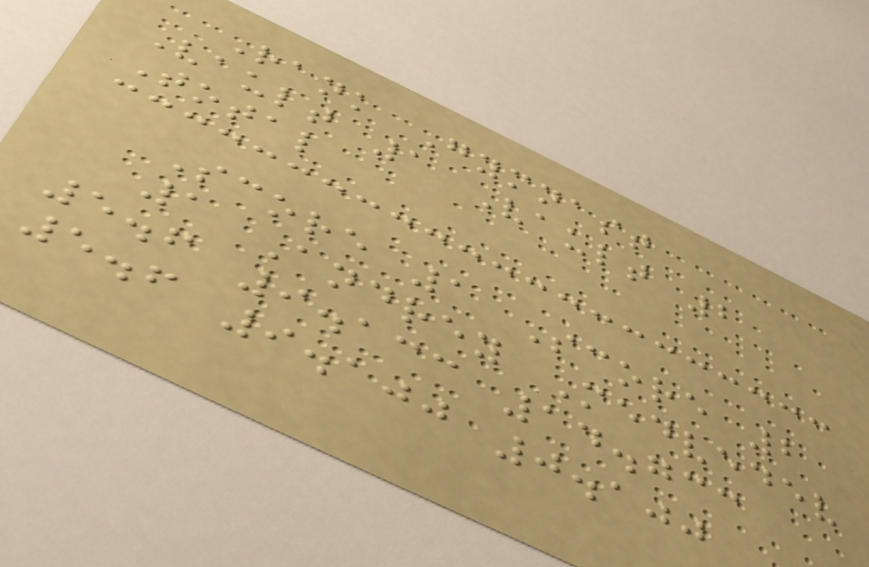Rank Gymnast
Vault 1 Vault 2
Total
Score 1 Score 2
1 Andrey Medvedev
5.6 9.133 14.733
5.6 9.100 0.100
